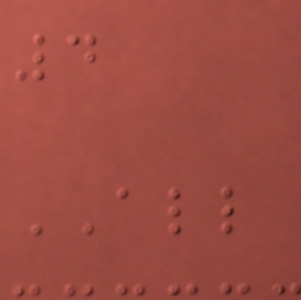4
ALL
